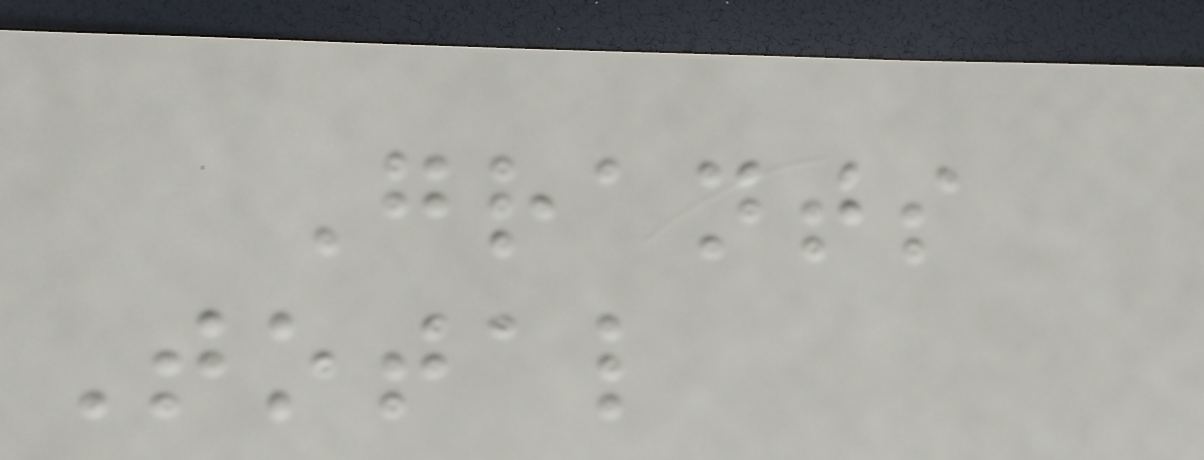Grants
Total
